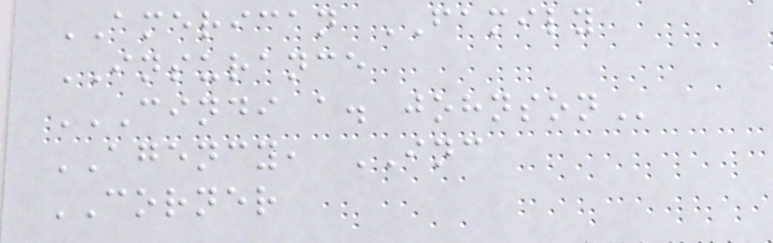AMERICAN FAMILY
INSURANCE
CINDI A. JOHNSON
AGENCY, INC
CORNER
